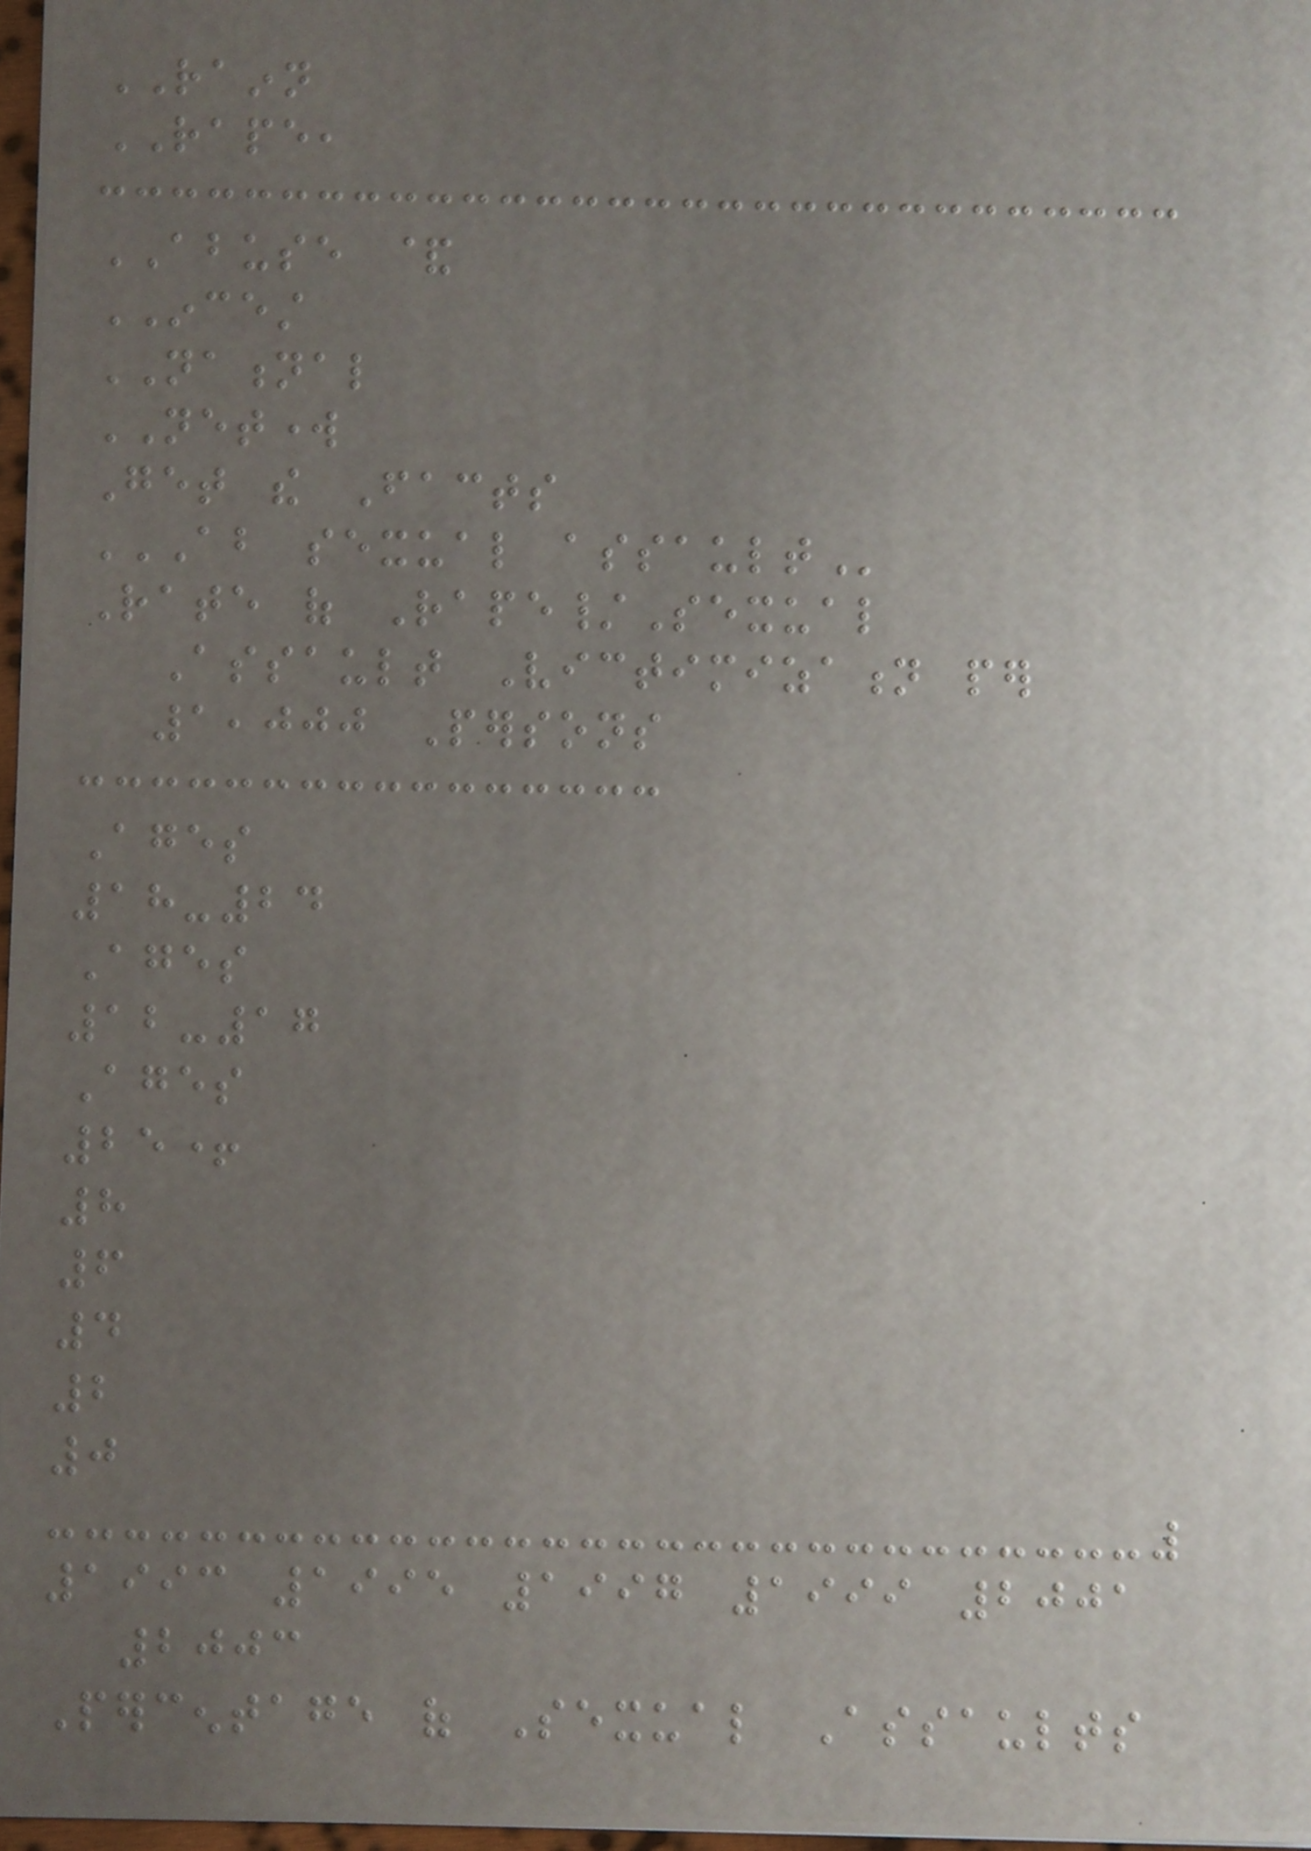RAINN
RAPE,
ABUSE &
INCEST
NATIONAL
NETWORK
Get the Facts
ABOUT SEXUAL ASSAULT
Rate of Rape/Sexual
Assault Victimization per
1,000 Persons
Ages
18-24
Ages
12-17
Ages
25+
8
6
4
2
0
1993 1995 1997 1999 2001
2003
Percentage of Sexual Assaults
